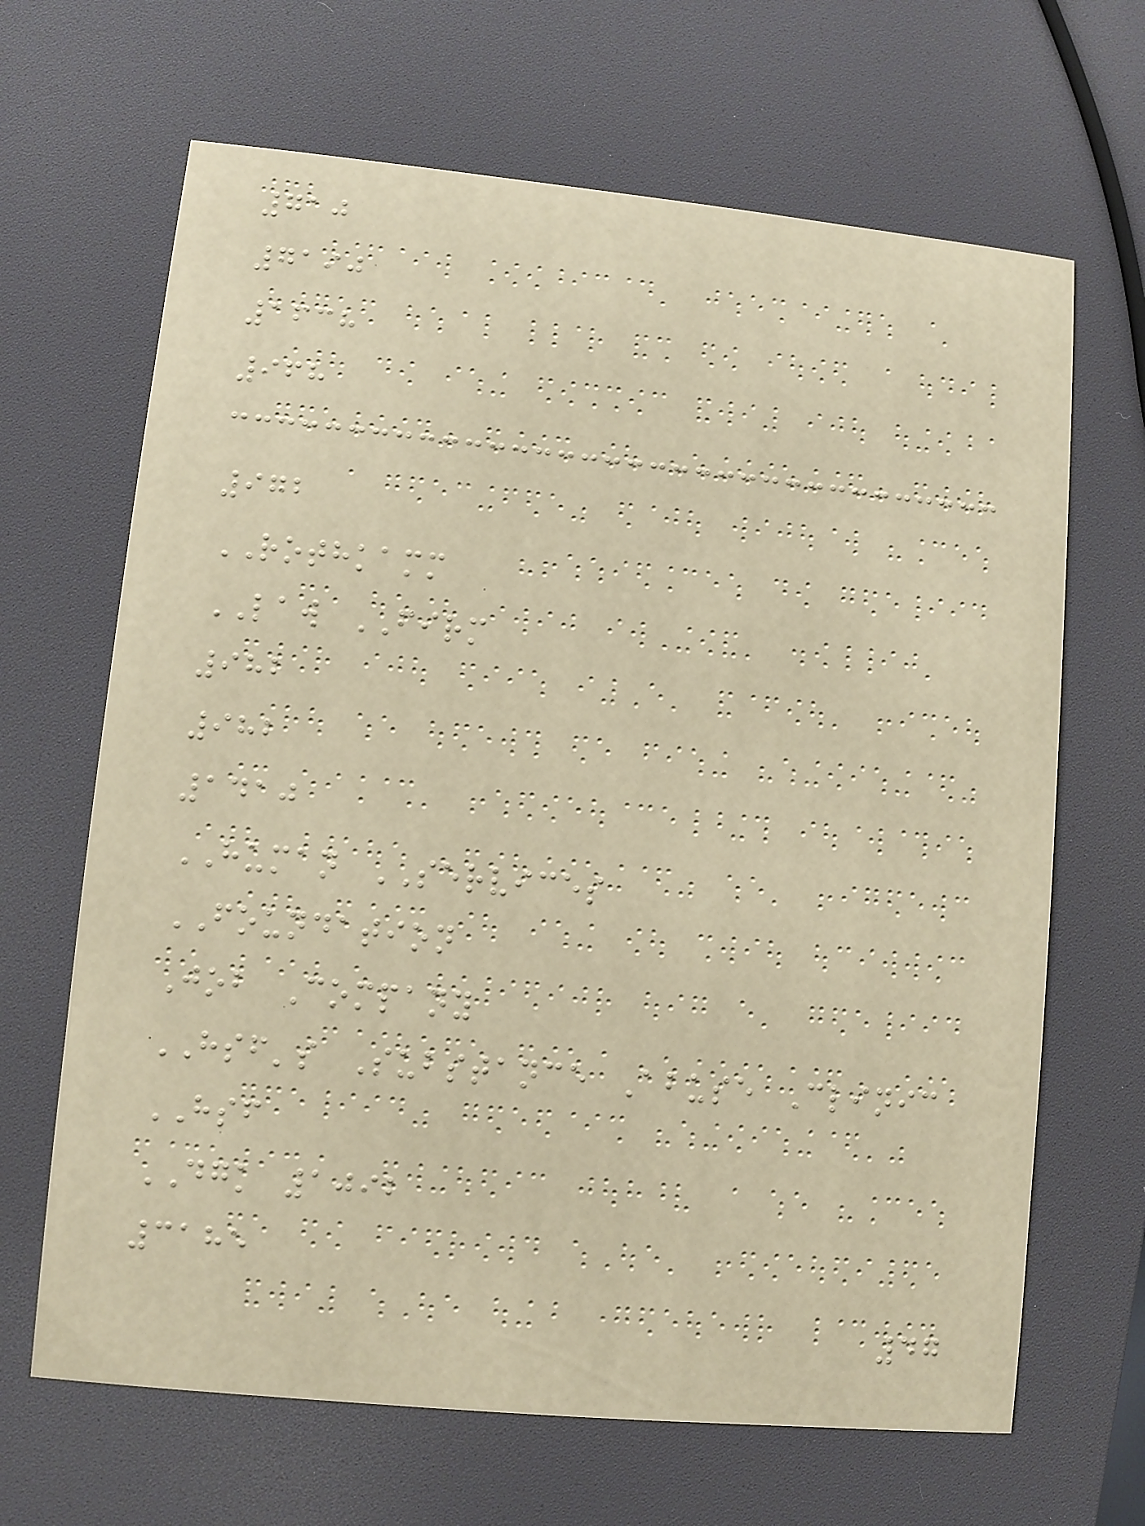710
7190
1638
968
972
ROTHKAMM
LAW FIRM
982
982
1410
HUMAN SERVICES
FOUNDATION
Job Company
HSF's Substance Abuse Clinic
HSF
DGK 1092
3185
47
